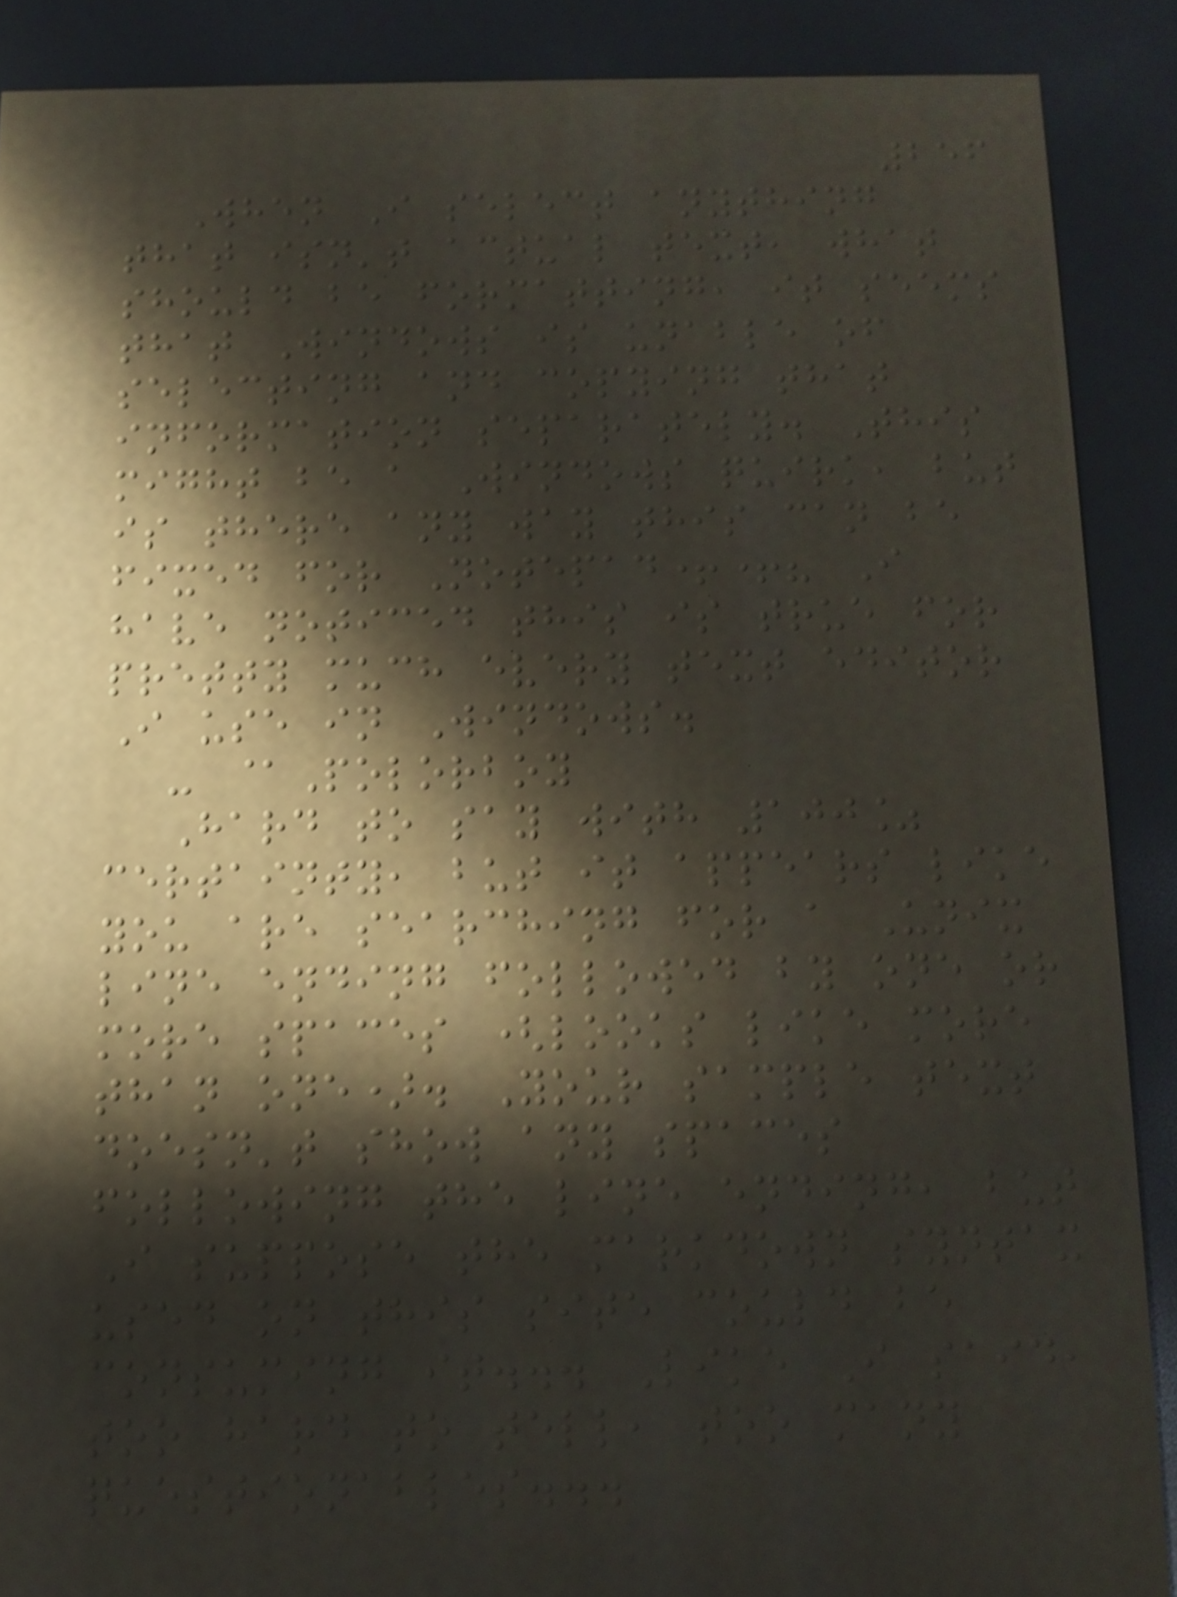256
When I select anything
that isn't actual text, what
should be formatting, it seems
that Windows is unable of
selecting and copying that
information separately. This
might be a Windows quirk, but
is there any way this can be
fixed for Notepad++? I
have noticed this is true for
pretty much every text editor
I use in Windows.
- @Polorboy
Hard to say with 100%
certainty, but it appears like
you are searching for a Unix
line ending followed by one or
more spaces (looks like more
than one). Your sample text
doesn't show any spaces
following the line ending, but
I suppose the markdown syntax
used on this site could be
consuming it... Like I said,
too hard to tell, too many
questionables...
